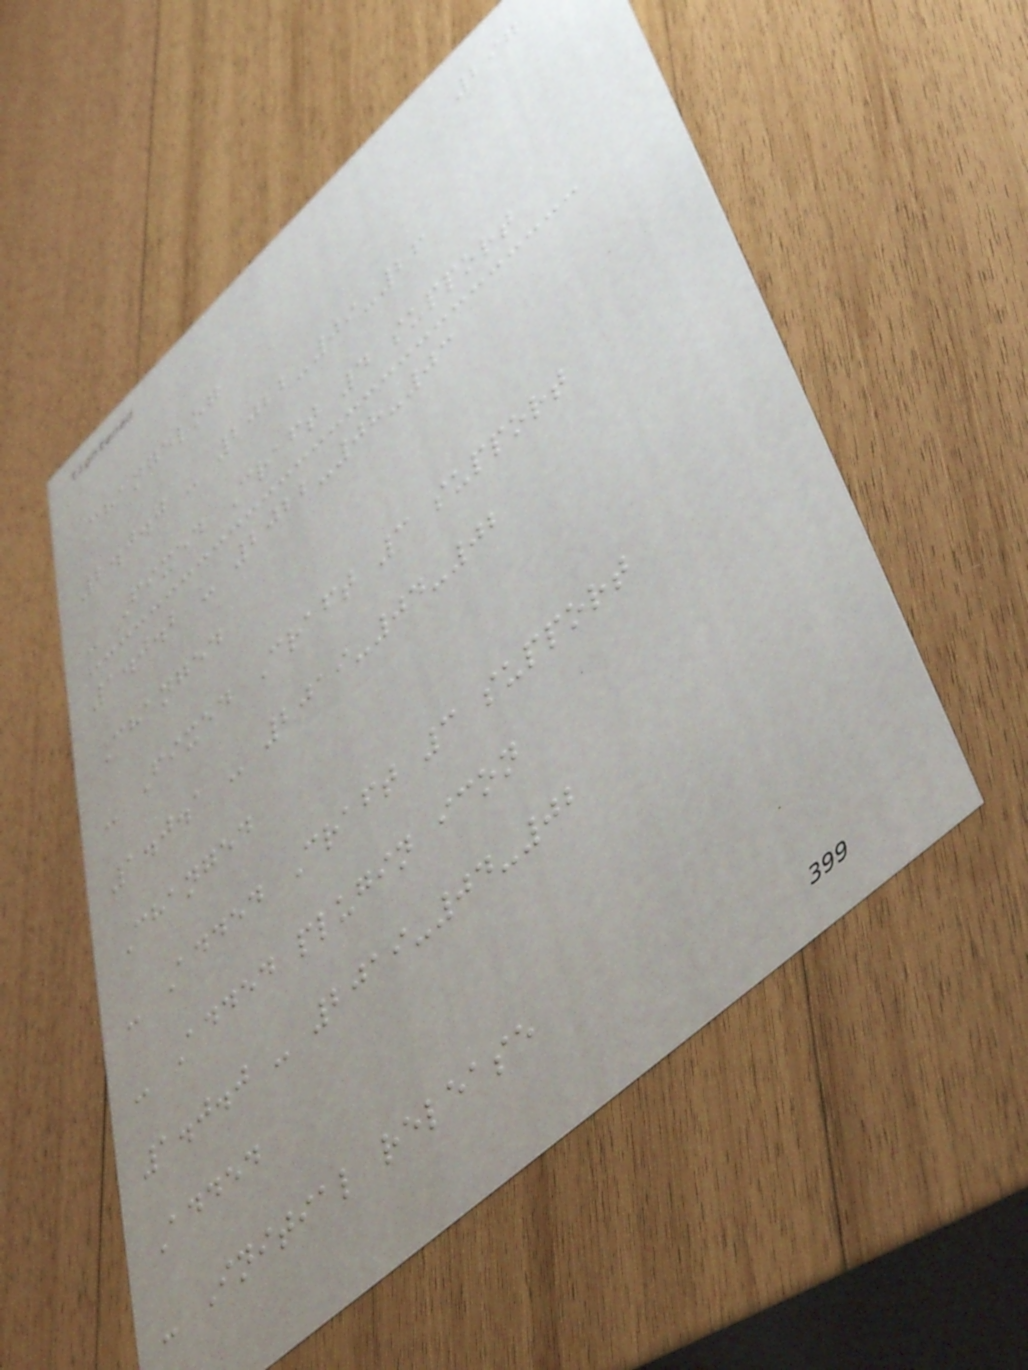297
Changelog
2.0.0 - 2022-09-26
- Fixed Craft 4 support
1.0.2 - 2022-08-03
Changed
- Fixed Craft 3 support
1.0.1 - 2019-04-02
Changed
- Added Craft 3 support
- Added plugin icon
1.0.0 - 2019-04-02
Added
- Initial release
